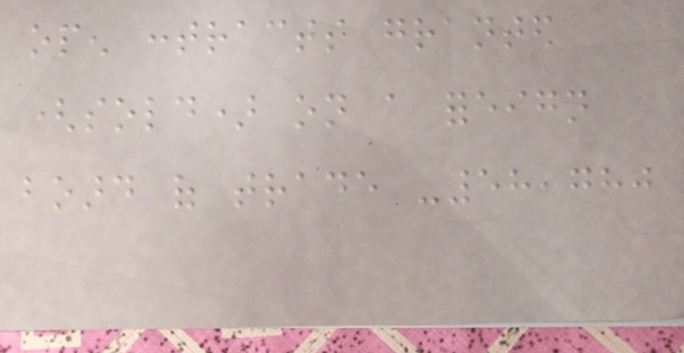open contracts granted
(sold) on a foreign
board of trade -58,780
